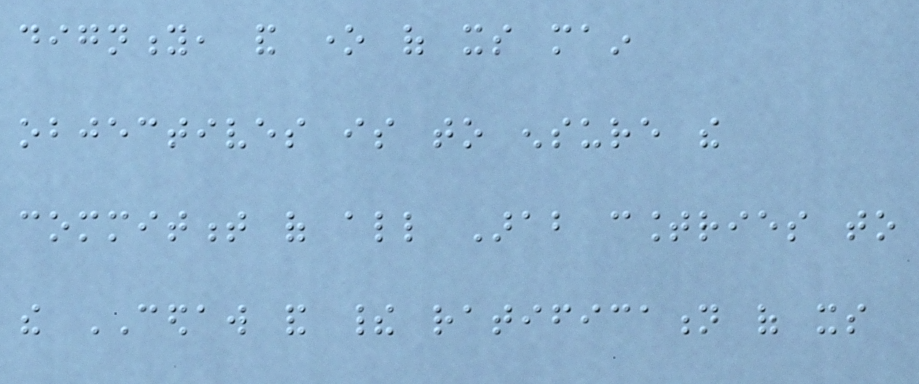dignity, and one of its main
objectives is to ensure the
commitment of all Arab countries to
the CEDAW and their ratification of its
